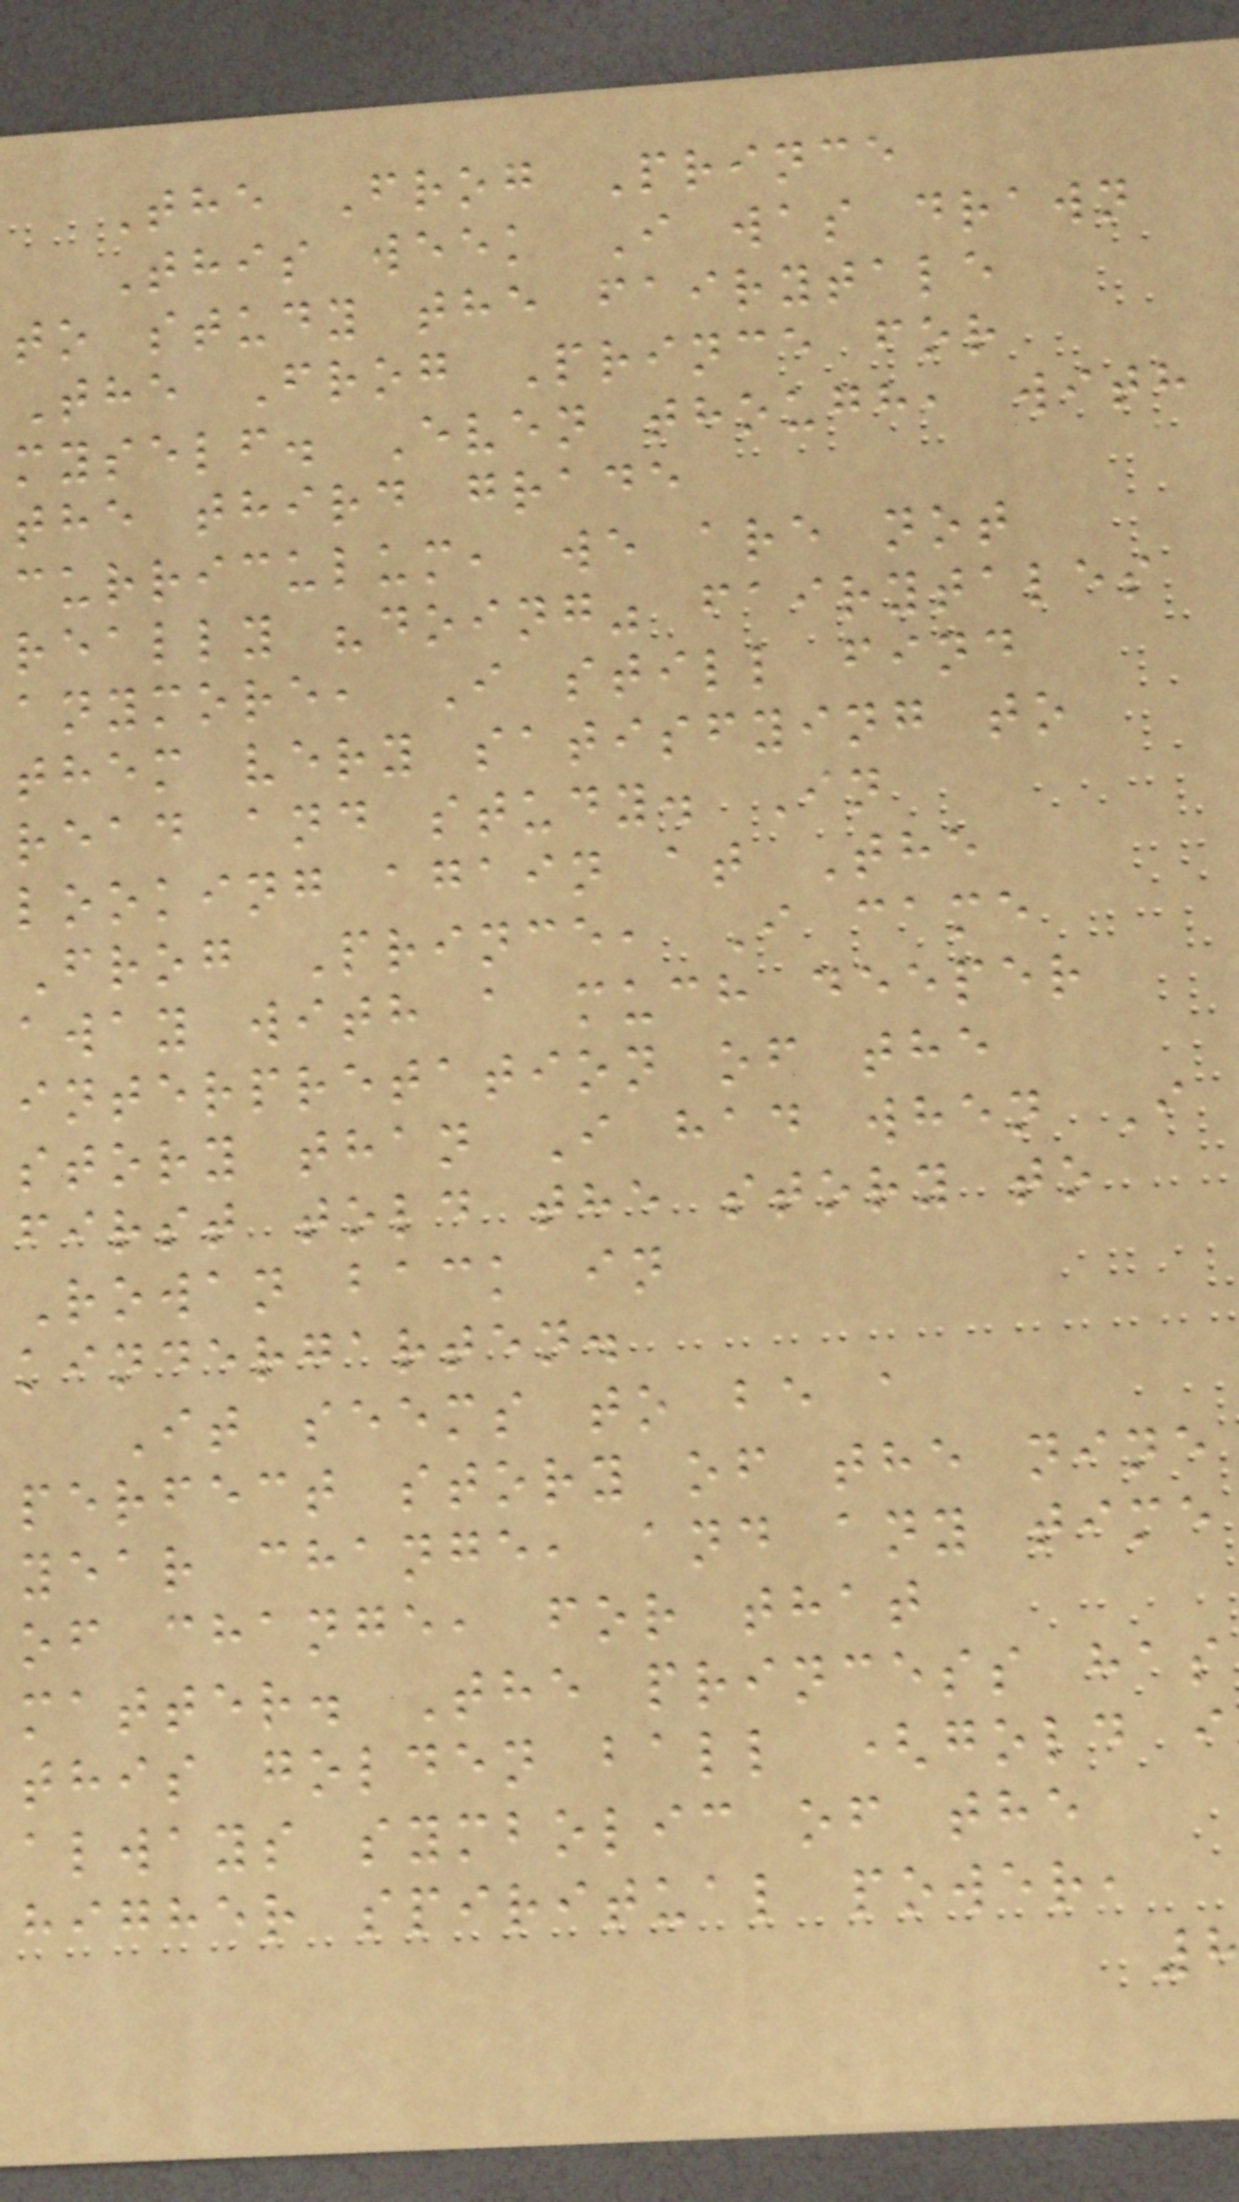The Frog Prince
This week I was drawn
to study the fairytale
The Frog Prince for
myself. Even though, with
the third grade
curriculum, we are not
really "doing" fairytales
anymore, I still find
them very satisfying to
read and study. In
looking again at The
Frog Prince, I came
away with a much deeper
interpretation of the
story than I had when I
first told the story to
Rowan back in
kindergarten.
It seems to be a
perfect story of the nine
year change, and any time
of change, for that
matter. The princess has
this golden ball (gold i
always symbolic of the
higher spiritual power,
